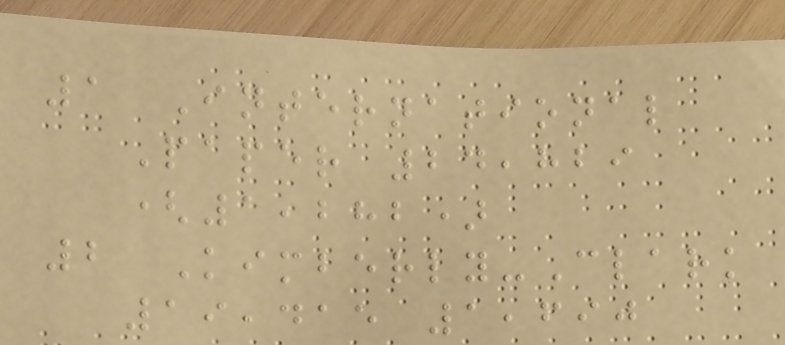1 International
Paper 24,829
(1,282)
2 Kimberly-Clark
19,415 1,690
